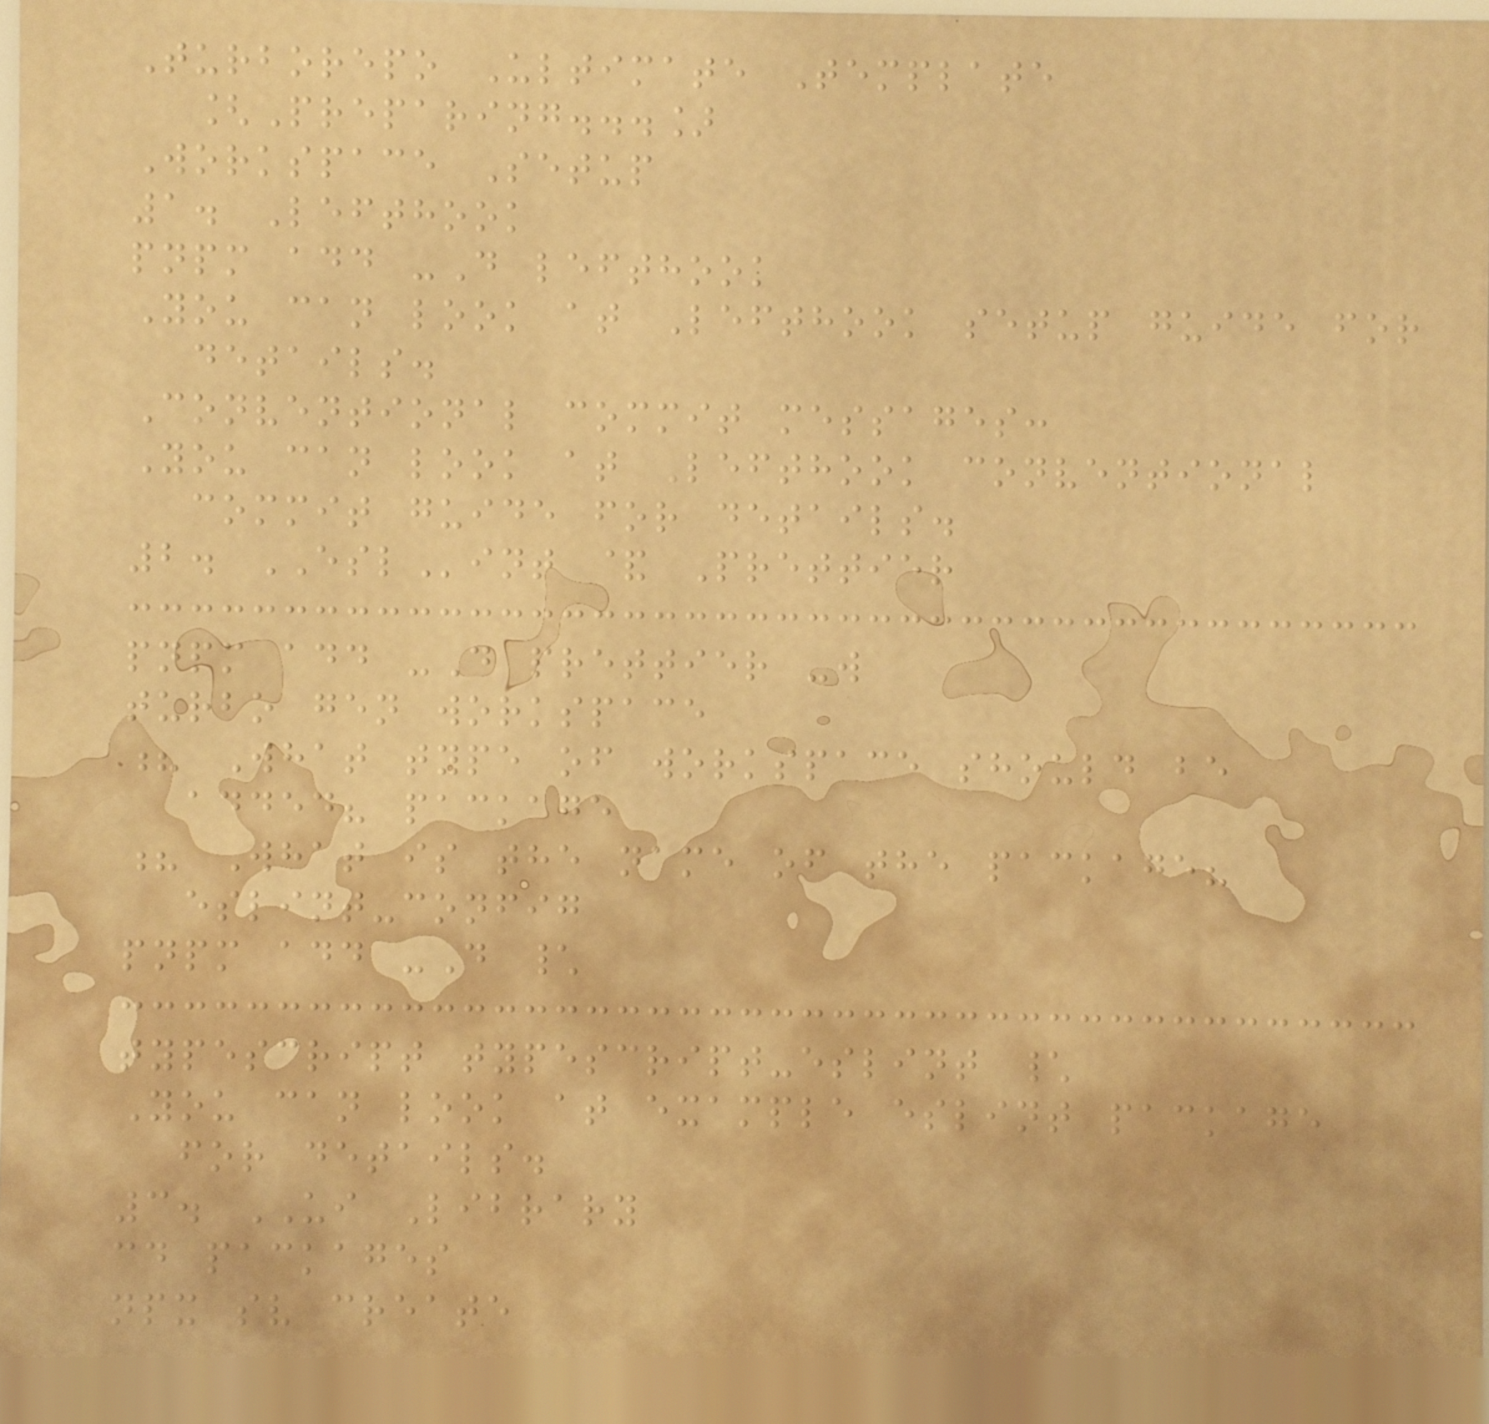Turborepo Ultimate Template
[Preparing...]
Workspace Setup
1. Lefthook
pnpm add -D lefthook
You can look at Lefthook setup guide for
details.
Conventional commit messages:
You can look at Lefthook conventional
commit guide for details.
2. ESLint & Prettier
pnpm add -D prettier -w
turbo gen workspace
? What type of workspace should be
added? package
? What is the name of the package?
eslint-config
pnpm add -D \
typescript typescript-eslint \
You can look at example eslint package
for details.
3. UI Library
cd packages
npx sv create
